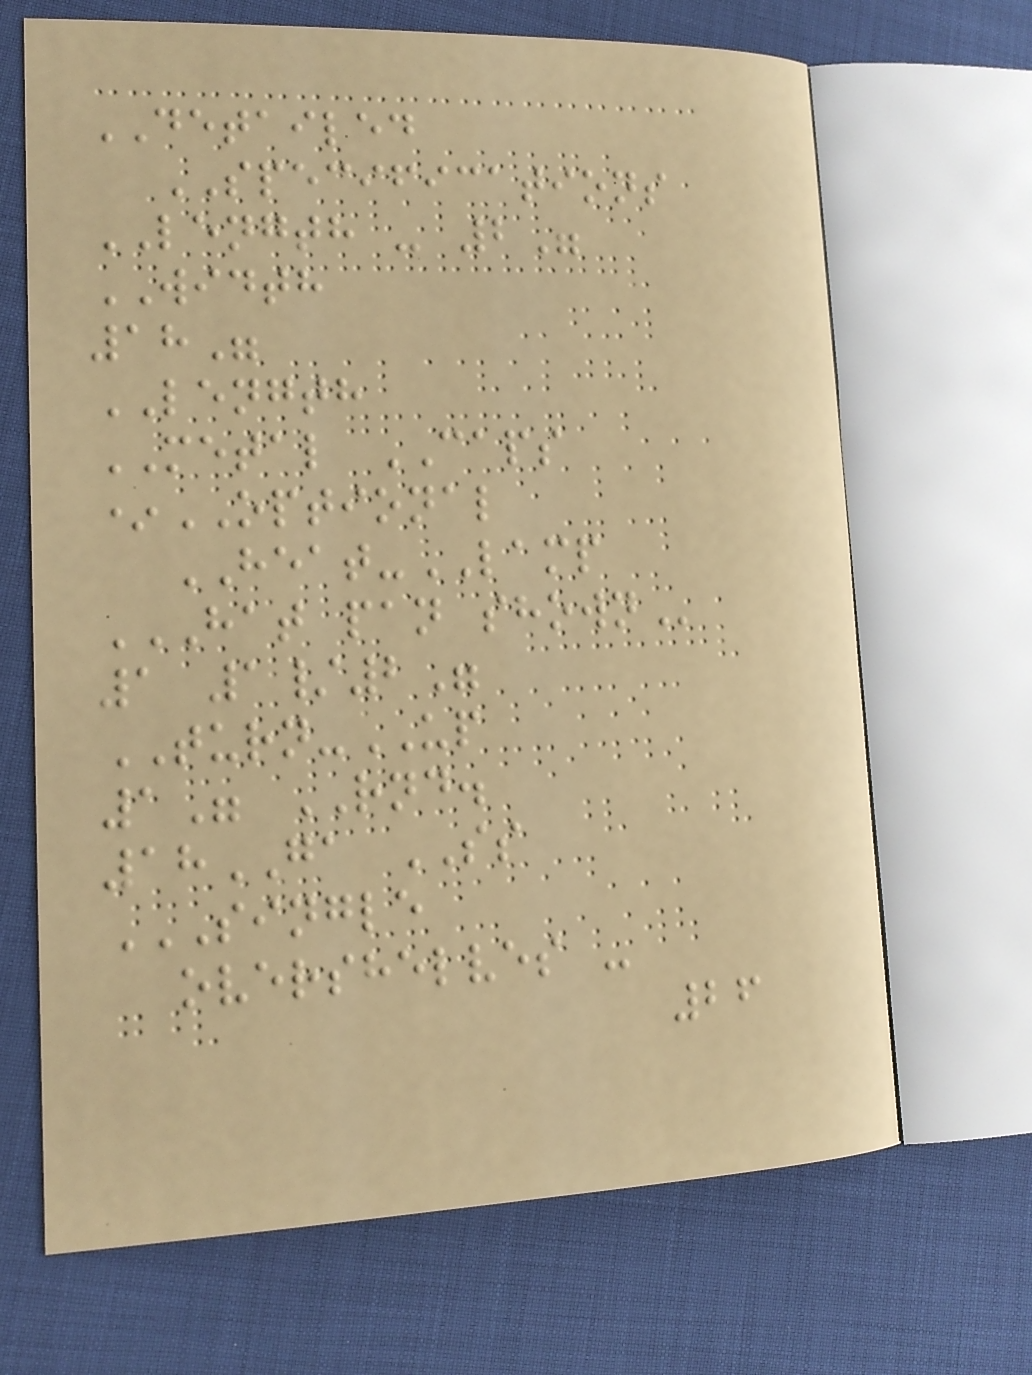DETAILED
SPECIFICATIONS
LENGTH - 2"
WIDTH
18"
LENGTH
METAL CAPS
*OPTIONAL
HEAT-LAMP
HAT PAN SHOWN
1 1/2"
TURN-UP
1" RND.
18GA SS
SINGLE
OVERSHELVES -
26
